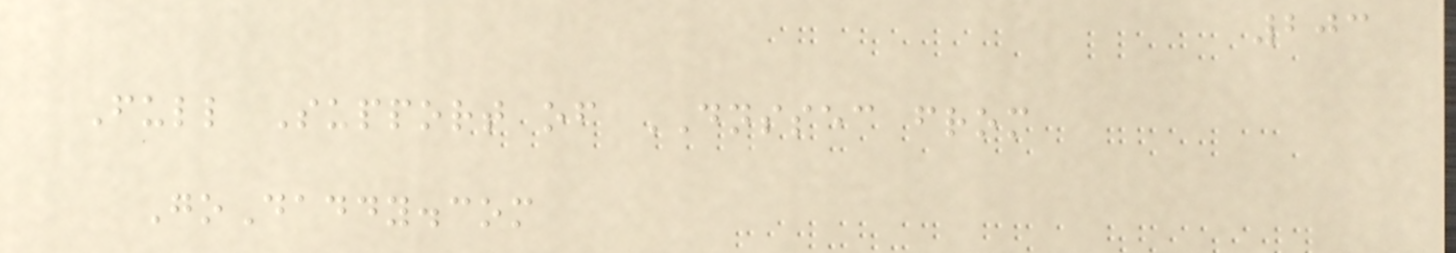203
Full Support of DNSSEC from
GoDaddy.com
